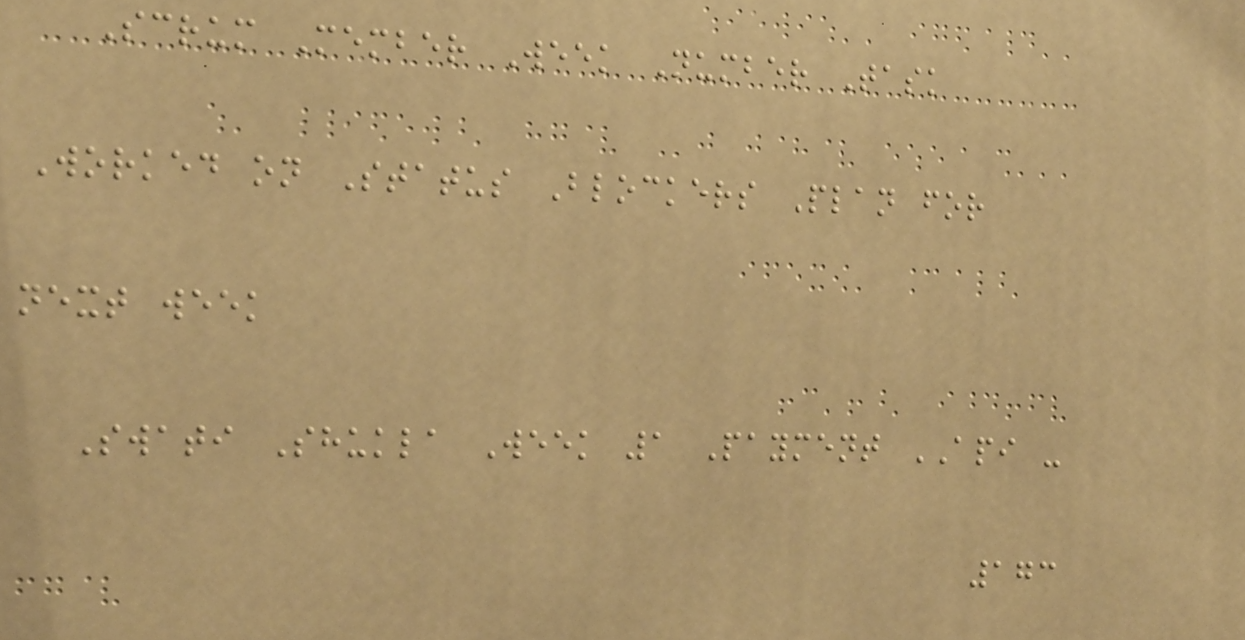Scrum Member Week Number Task
Worked on Status Blockers Plan for
next week
Swati Shukla Week 1 Payment API -
173
